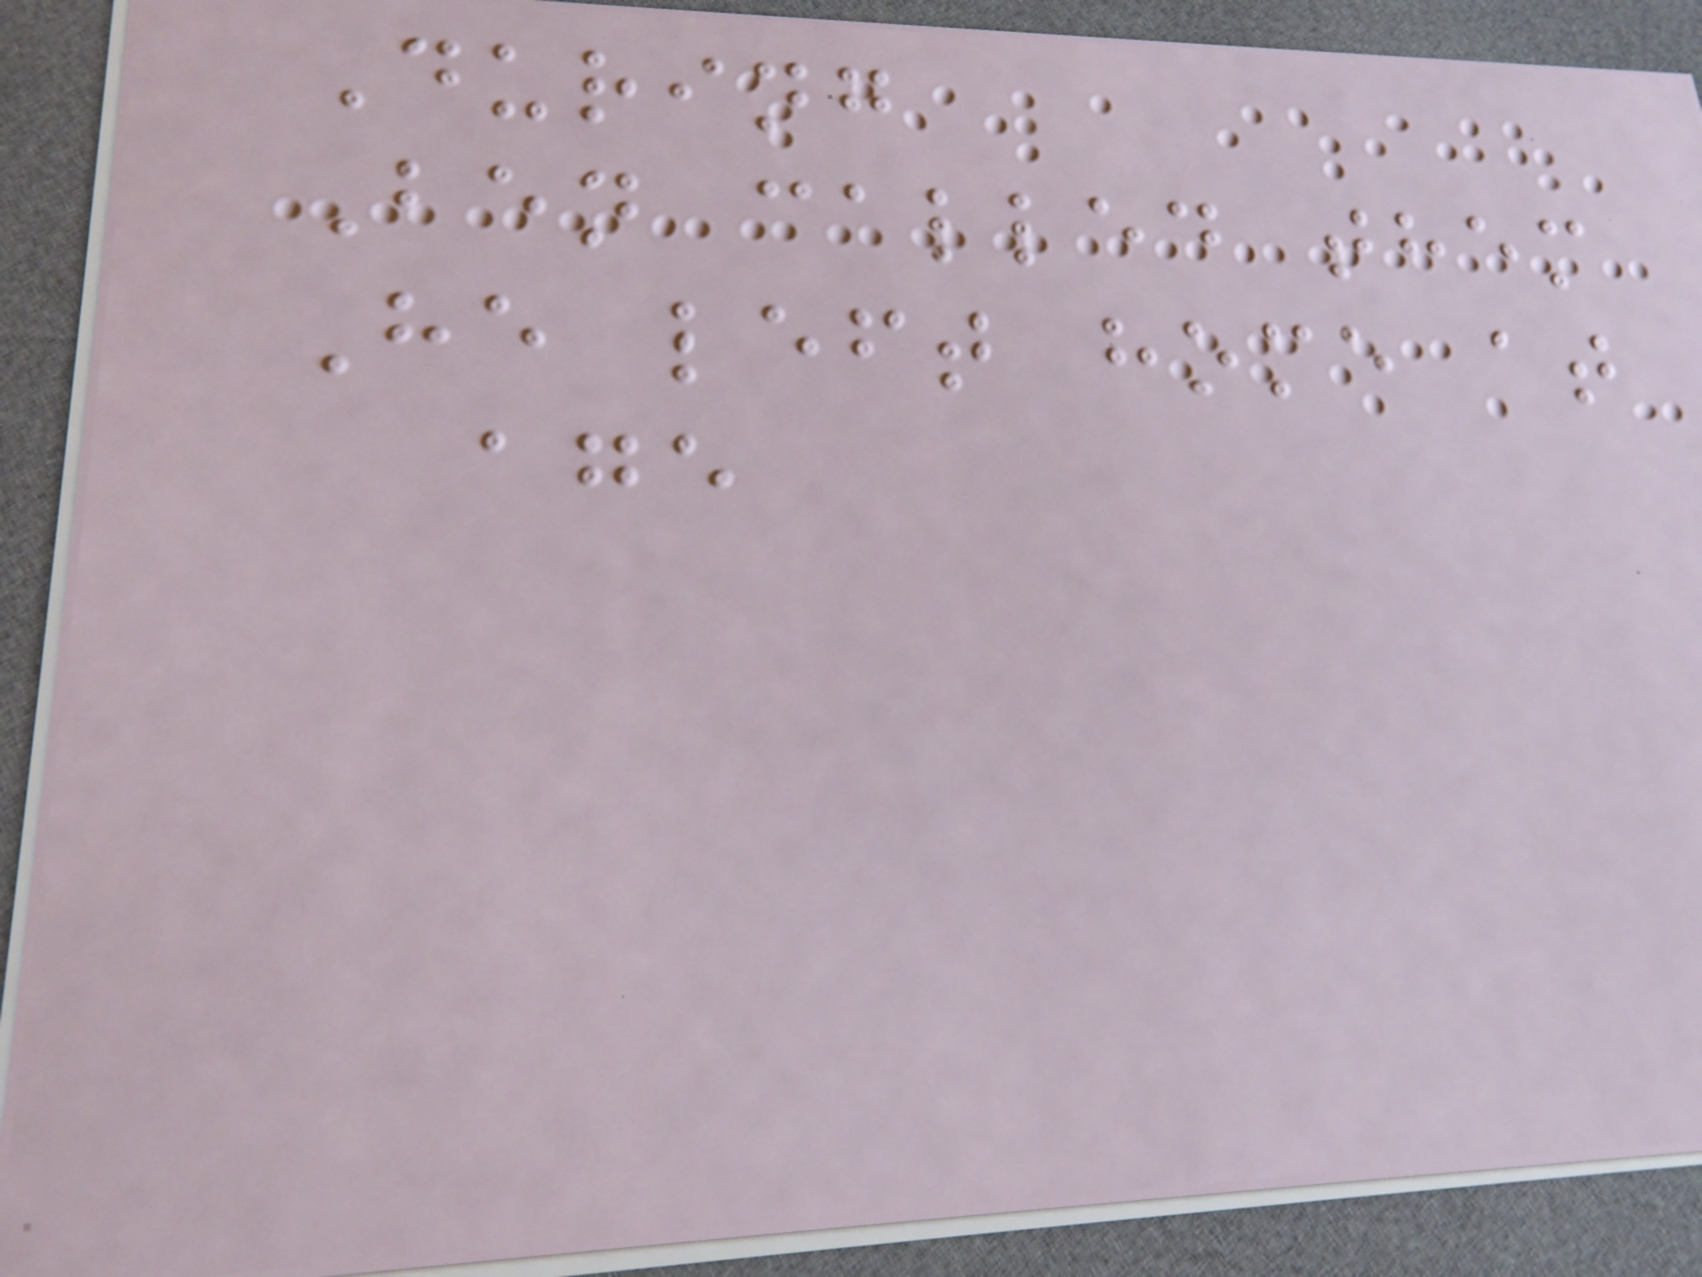During
Ben called them
He left home at
age
